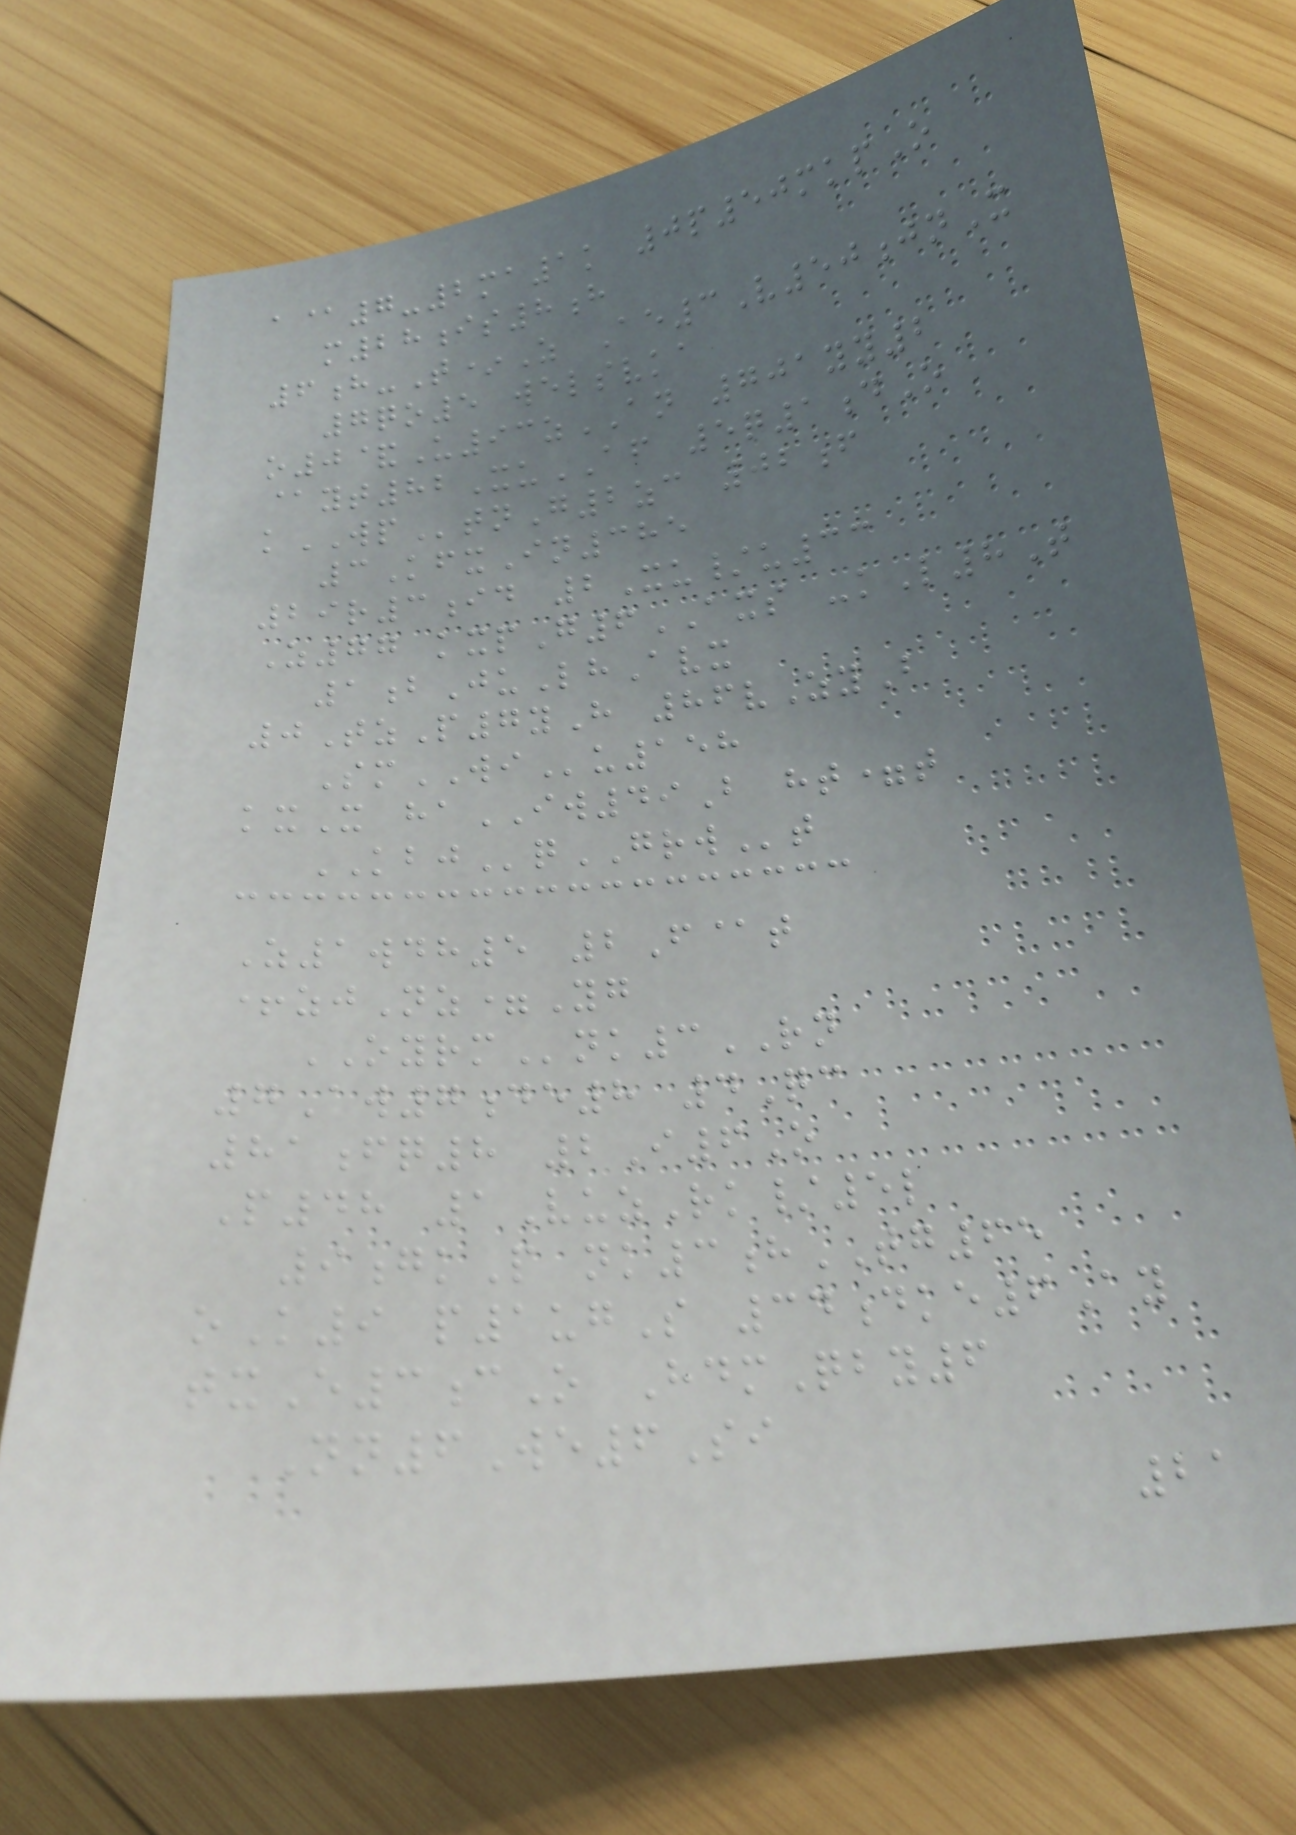a@7-2ma1k 0p50mkpO
m28is8h
6h-T*Z Ae3V50jnX
7qo5 welsvka
o0&U93zAN 701yy2
@yt82XuAF 5q1dO
kWPtnG2zc 02f
3KfxIn385
29r3id 2Xu/u33
Z77 kxpG6AXS -kL8T
1bJuLhAvx
0TzP7yH 86vZyB
SmWIu158
kxX haIW49B ht=t
KBJqGRWt
Z1wdh5 2F@t
+zjNz=Yg
OYRMnk3RN
7Aw7de8 4Qc
81fq8 2I6O
P48 1VuzRk/5l
9gkP nk3hTG65
oK9 p1ugS 34dke6Ay
txE3cO HdmQby6
Nn6We6Si
21
